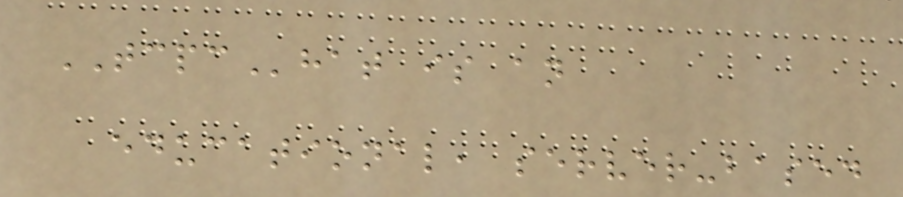TCPChat is an
educational, server-based
